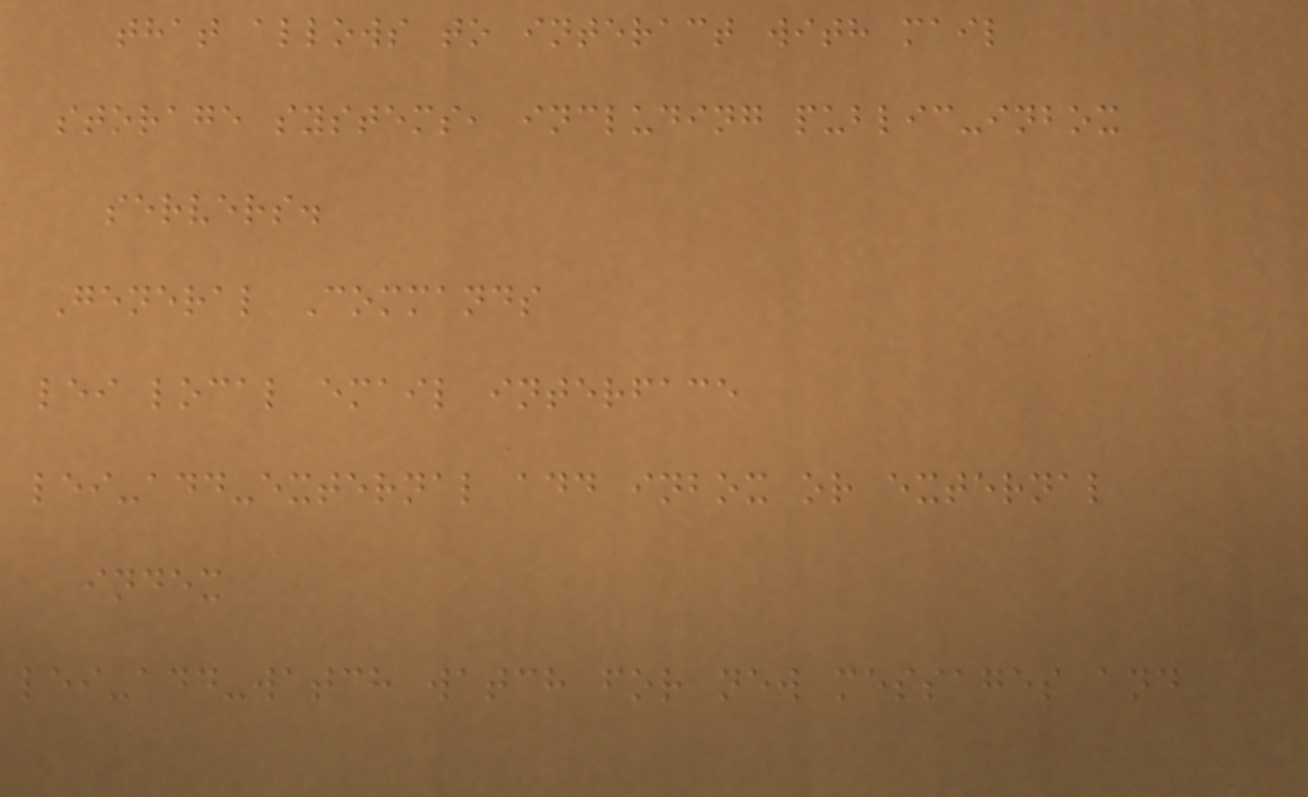that allows to interact with mail
storage systems, including public-inbox
servers.
General Commands
lei local email interface
lei-add-external add inbox or external
index
lei-add-watch watch for new messages and
